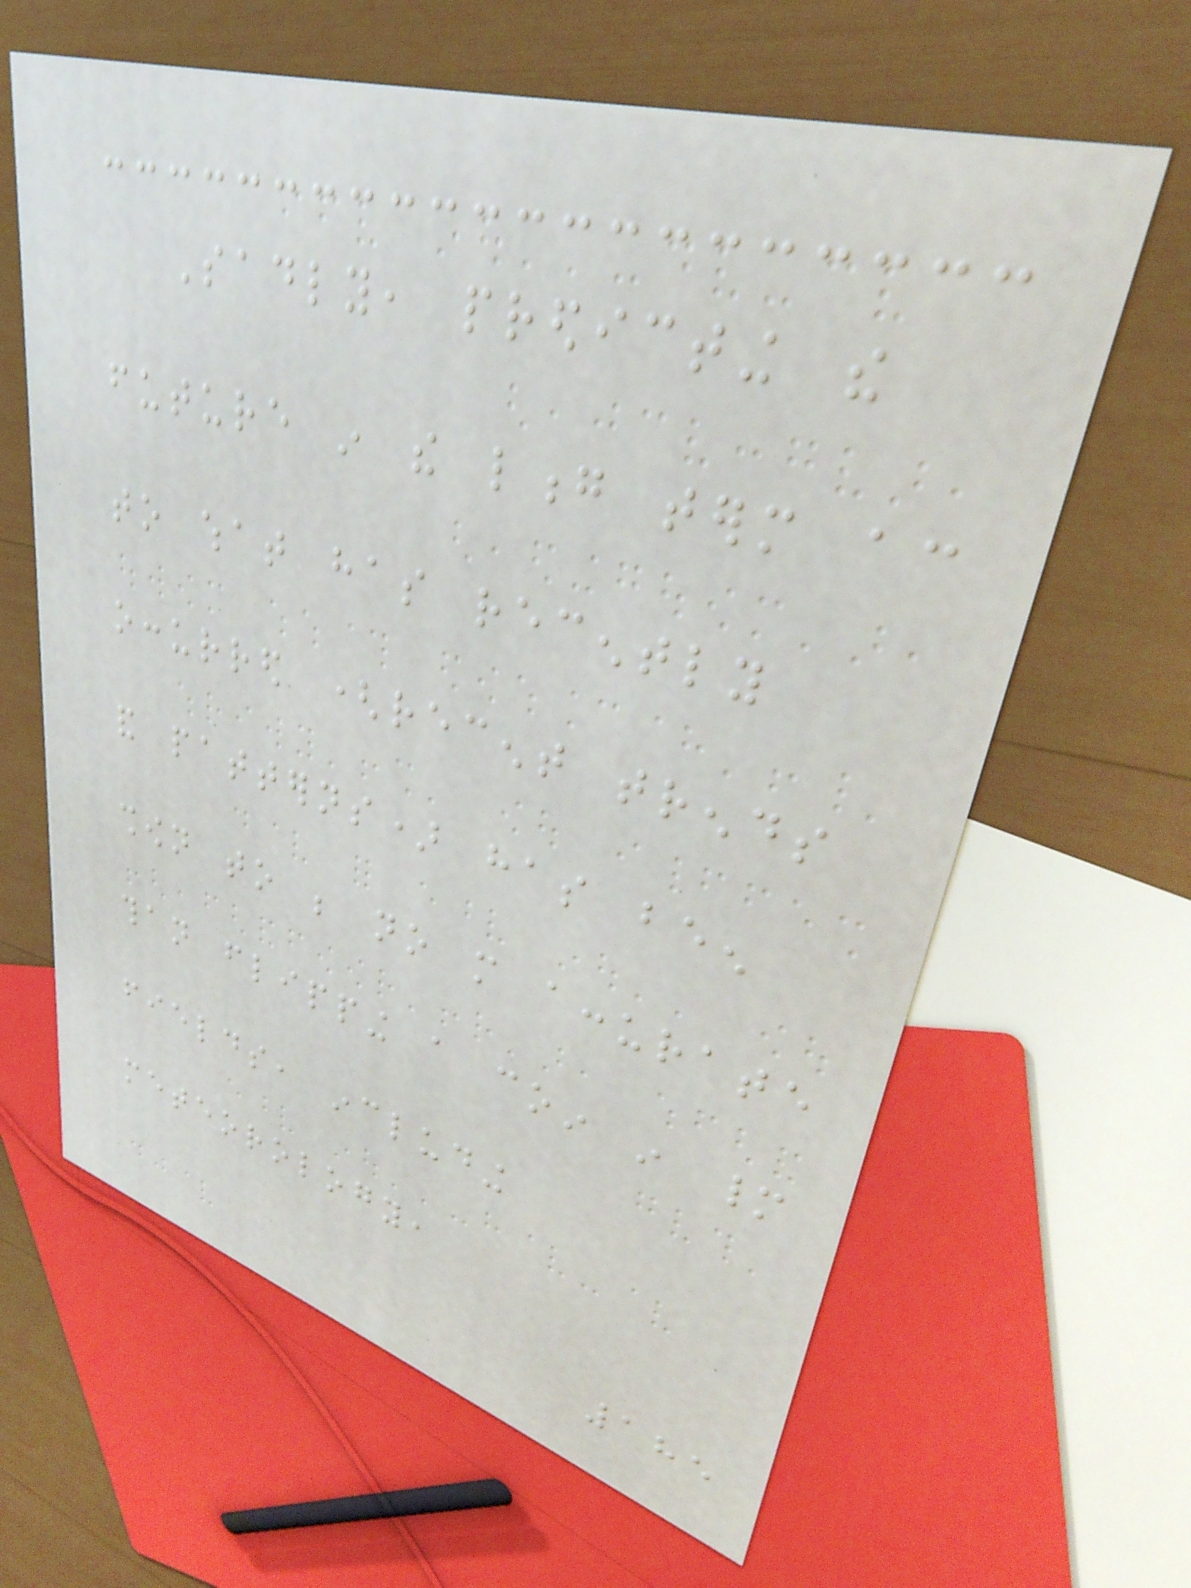Sadly, predicting the
future in the long term according
to what has recently
occurred (recent trends
and patterns) has been
shown to be no more accurate
than flipping a coin in many
fields, including
meteorology,
185
